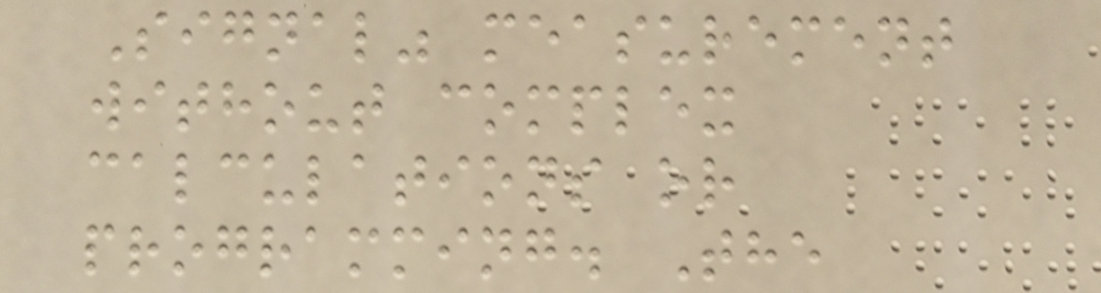Signal" measurement
without complex
calculations or
programming. The
